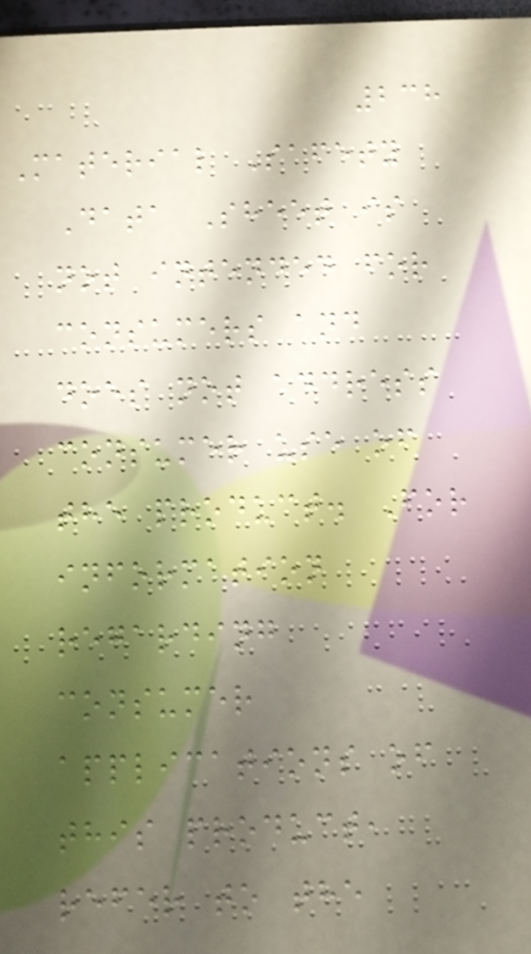238
Material Safety
Data Sheet is
not intended for
consumers and
does not address
consumer use of
the product. For
information
regarding
consumer
applications of
this product,
refer to the
